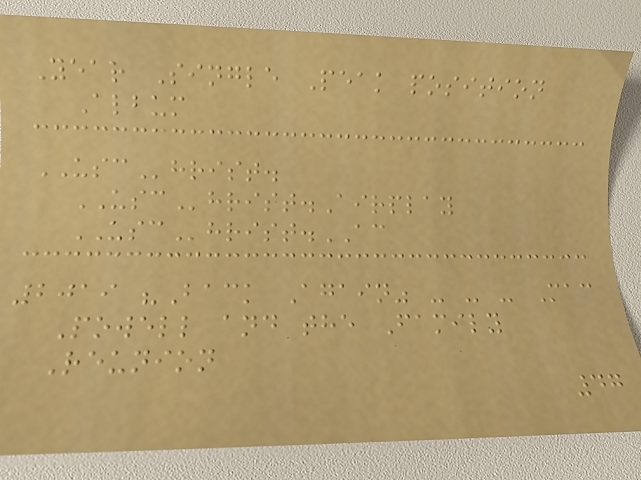Year Single Peak position
Album
USChrist.
USChrist.Airplay
USChrist.AC
2019 "Back Again" - - - Mac
Powell and the Family
Reunion
47
